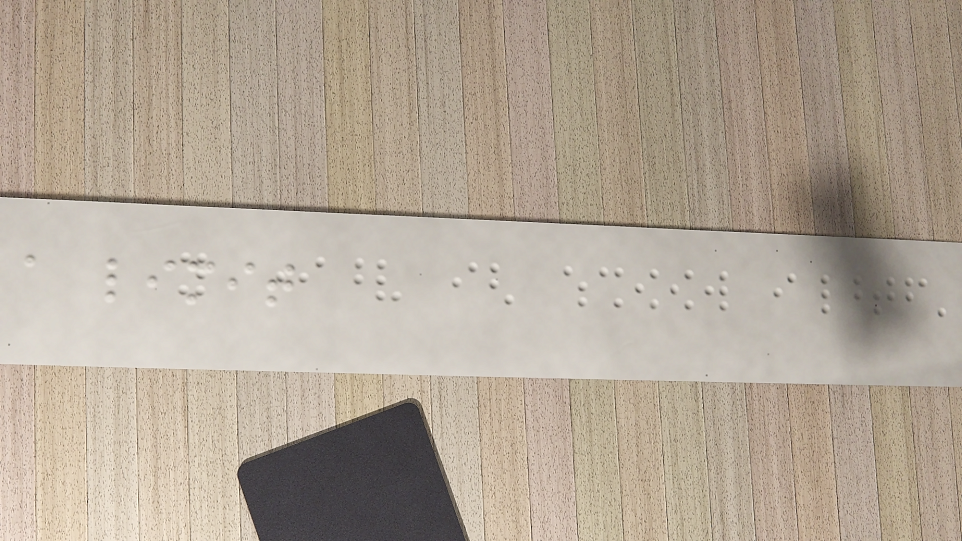a limit
